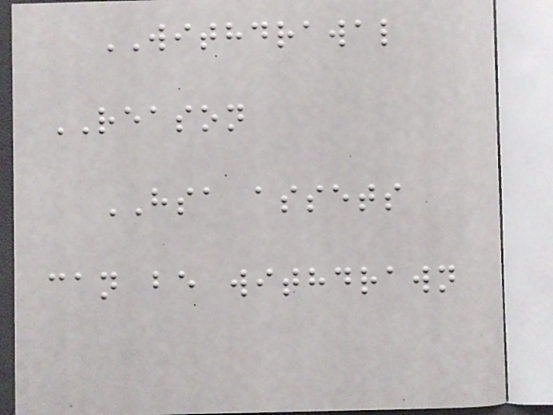WITHDRAWAL
REASON
HSA assets
can be withdrawn
